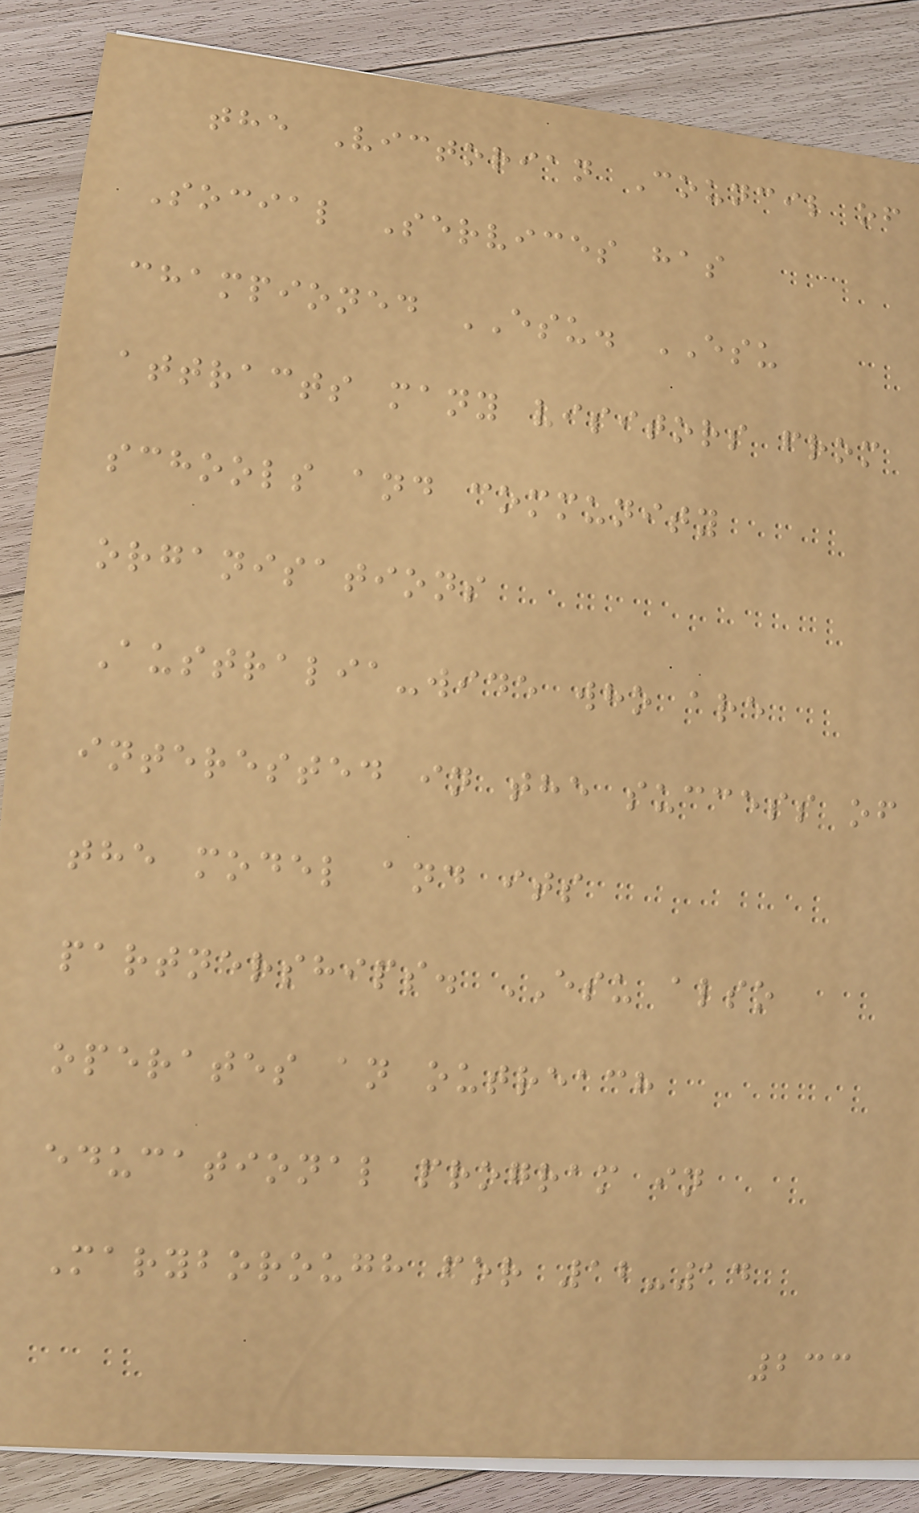the Victorian Council of
Social Services has
championed ESU. ESU
attracts many visitors from
schools and community
organisations
Australia-wide who are
interested in the success of
the model and its
partnerships. ESU also
operates an outreach
educational program in
Maryborough for 12-14
233
